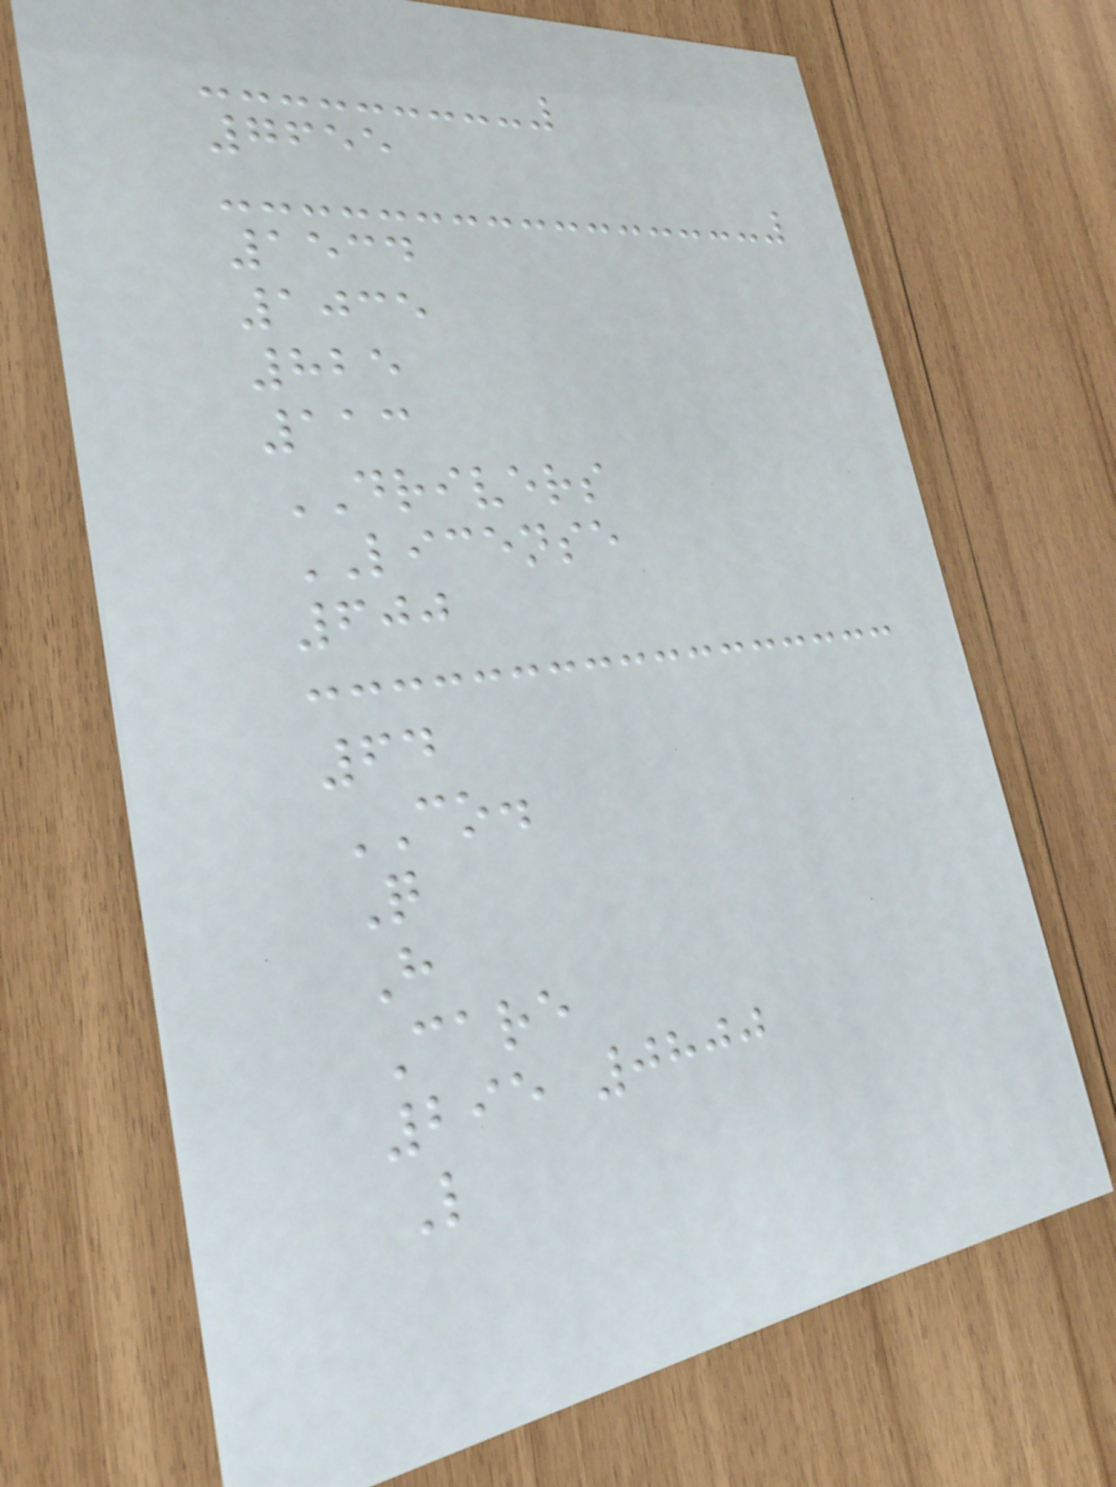7655
1534
1035
825
113
DRIVERS
LICENSE
600
64
CO.
Q
H
Care
295 0800
L
